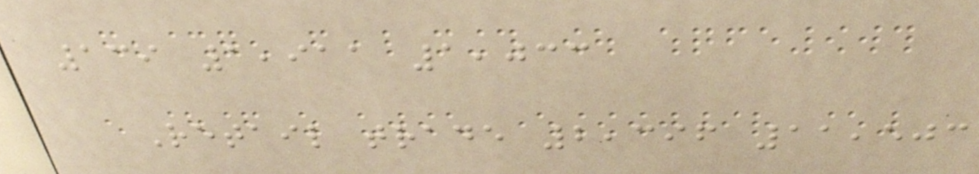139 1,911 1,033
Retail trade 2,396 11,503
